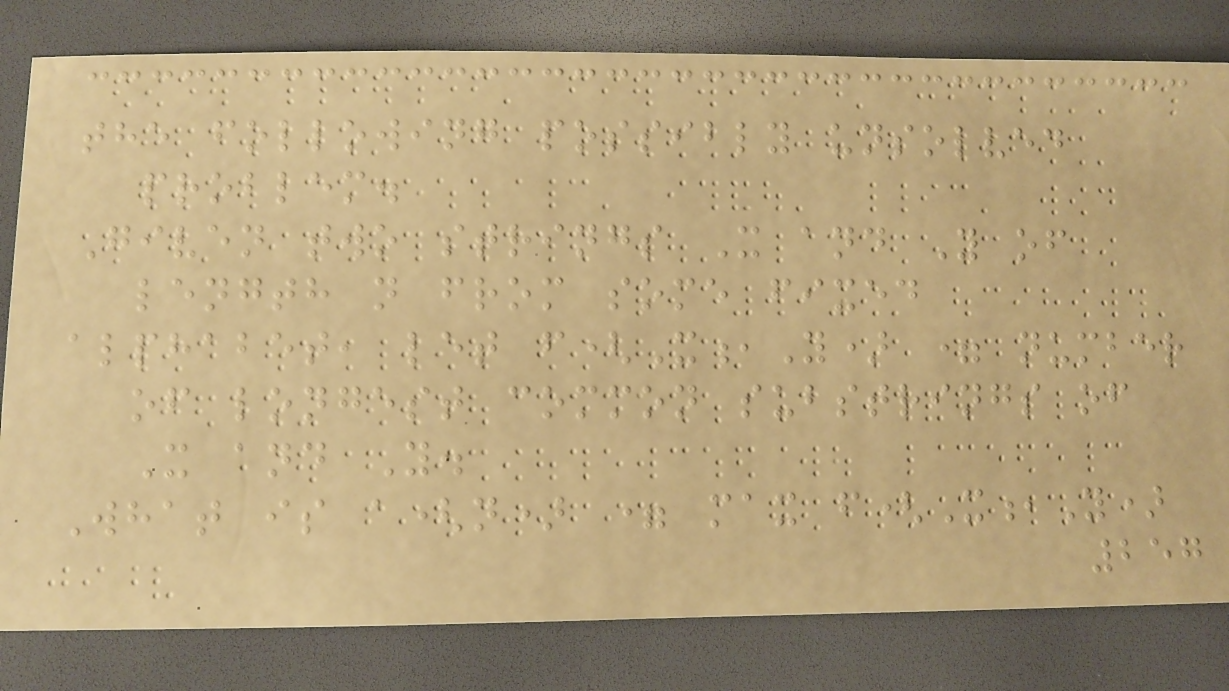the following possibly unsolved
problem.
Given two strings X and Y of
length n from some fixed
alphabet, let f(X,Y) = number
of longest common substrings of
X and Y.
What is a(n) = max f(X,Y)
257
